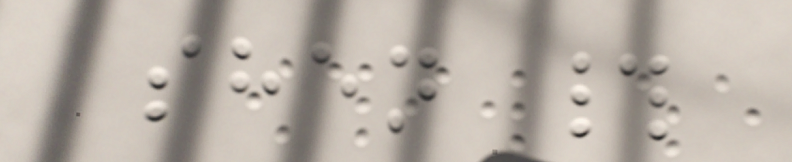shen #
